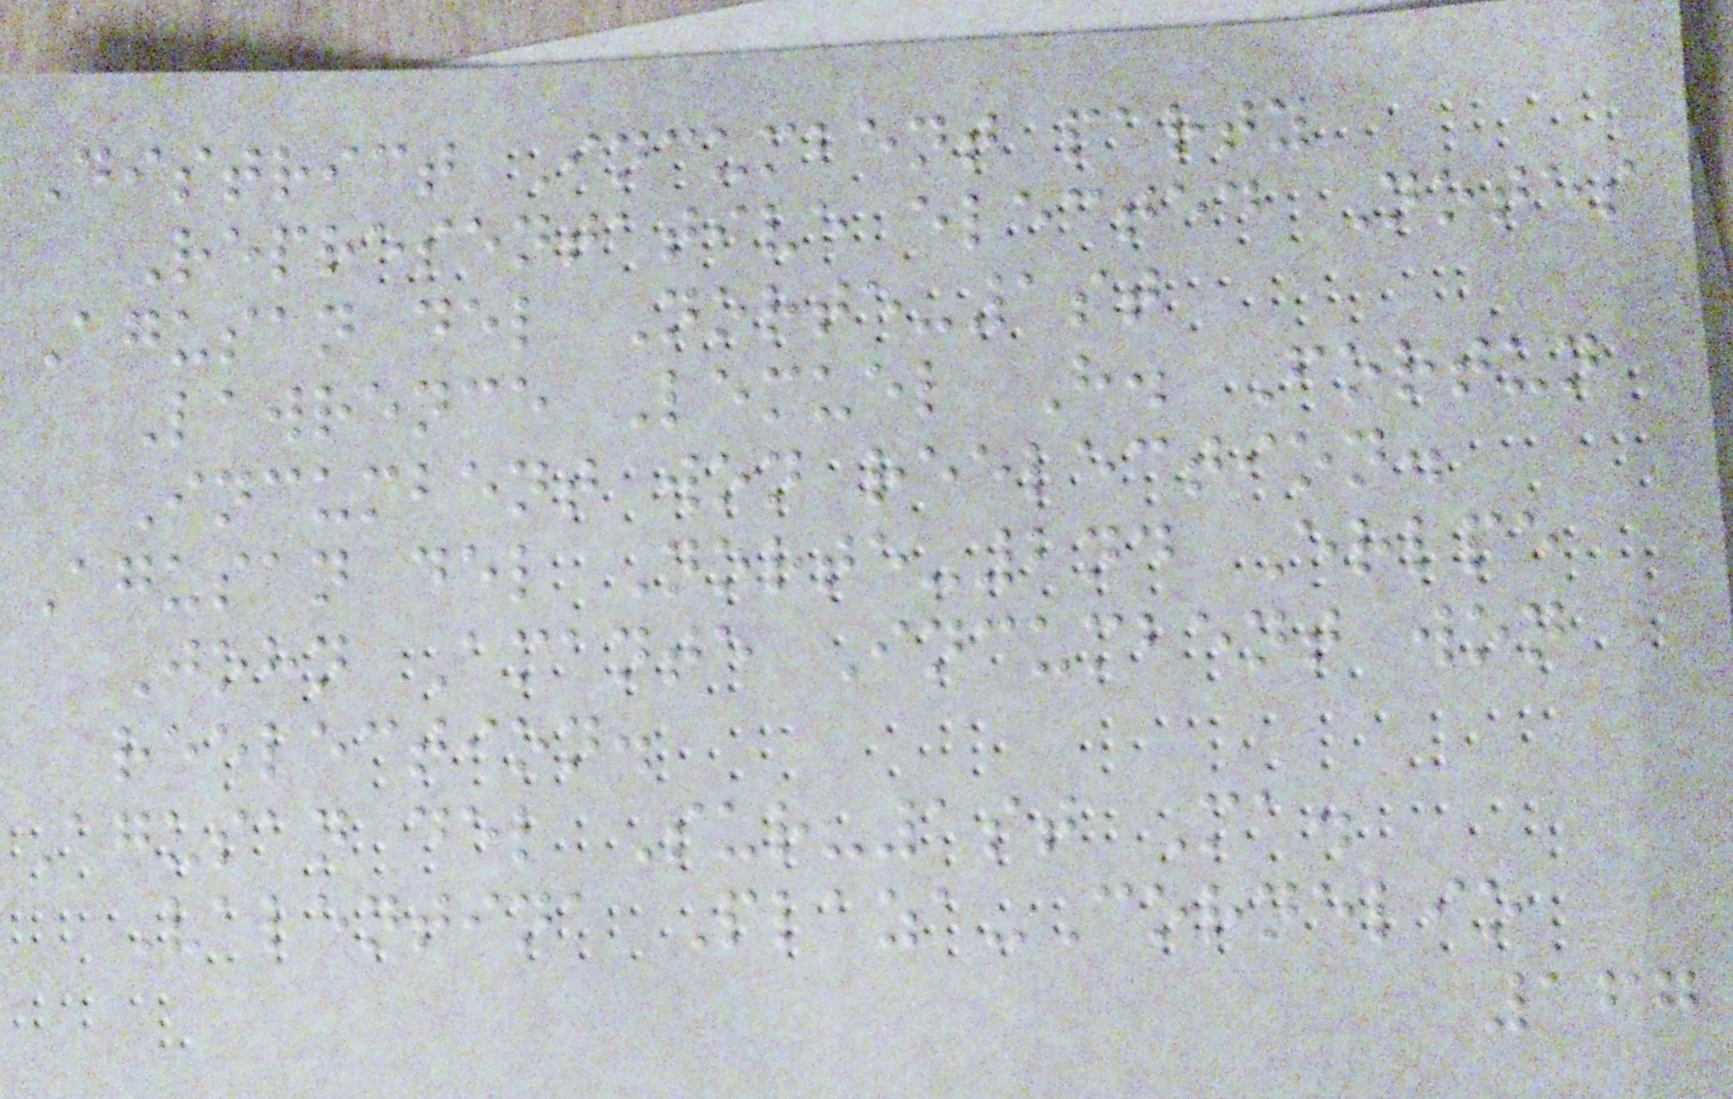District Incumbent party
Representative elected Notes
Agusan del Norte-1st
Lawrence Lemuel H. Fortun
Incumbent won reelection.
Agusan del Norte-2nd Erlpe
John Amante Incumbent won
reelection.
Agusan del Sur-1st Ma.
Valentina Plaza-Cornelio
167
